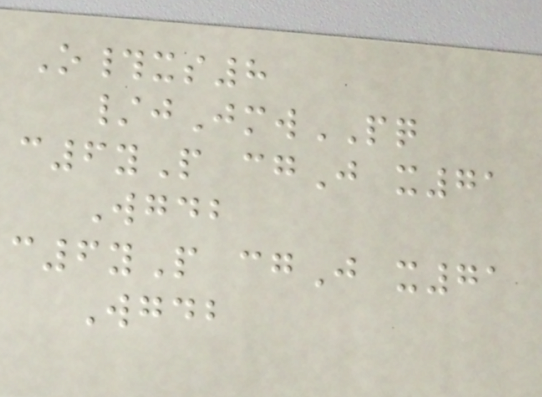O#xs8
/jJmwPQ
c6yP cgJ x71
Wgdb
c6yP cgJ x71
Wgdb
